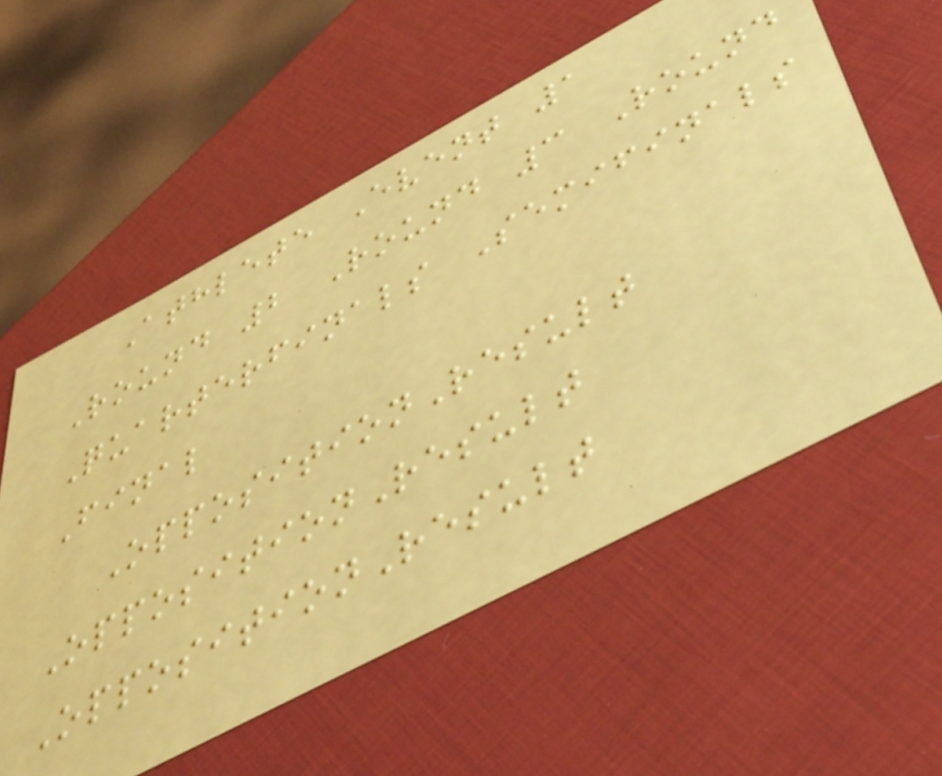Athlete Event 1
Round 2 Round 3 Round
Quarterfinals Semifinals
Final
OppositionResult
OppositionResult
OppositionResult
